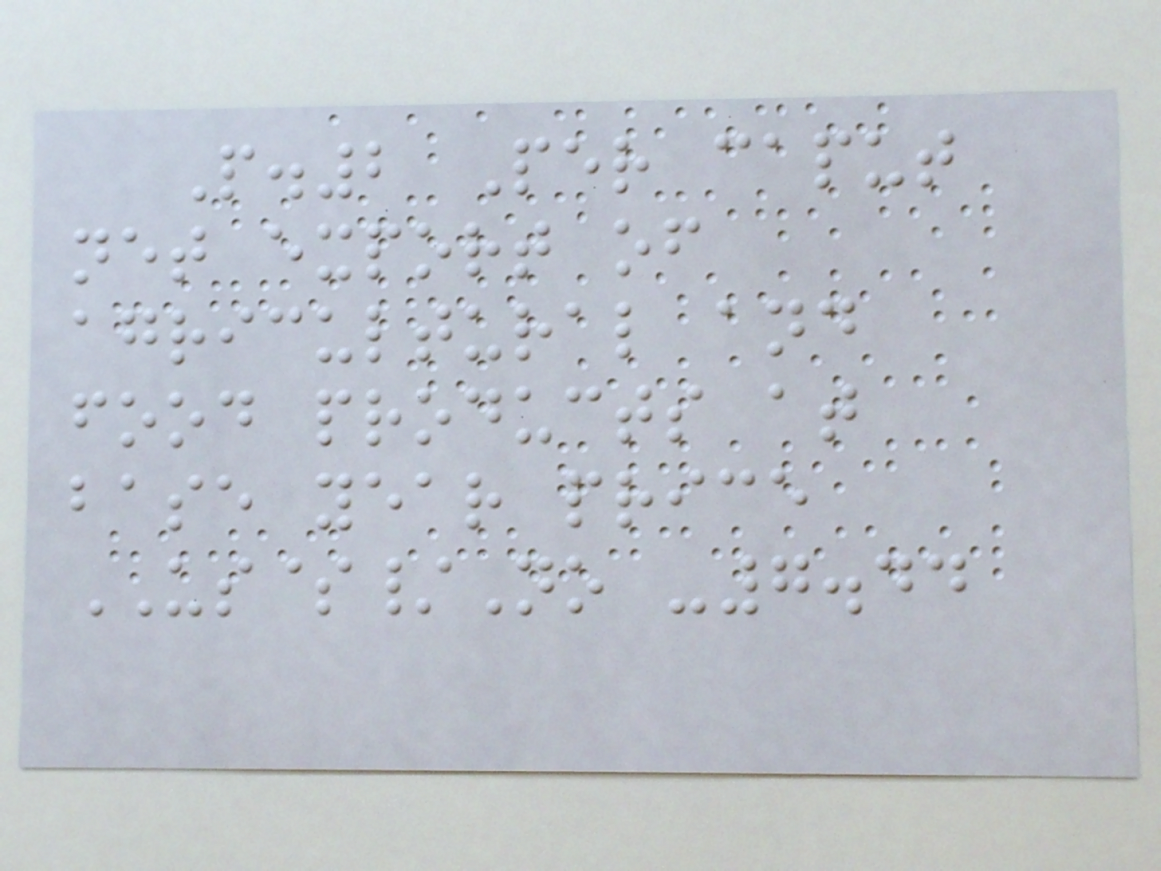P.2 Per caput
net export of
agricultural and
food products at
base year price
US$/No -7.44
